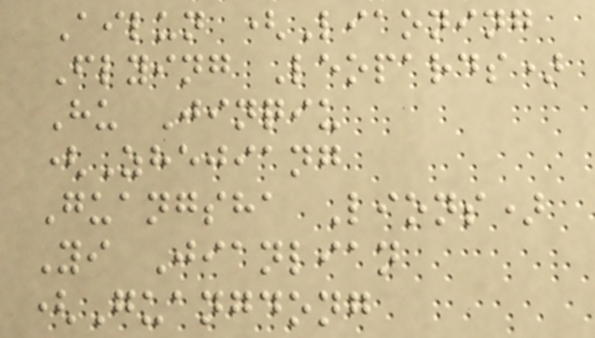Ailun (Liaoning
Flying Leopards)
Hu Jinqiu
(Zhejiang
Guangsha Lions)
Yi Jianlian
(Guangdong
